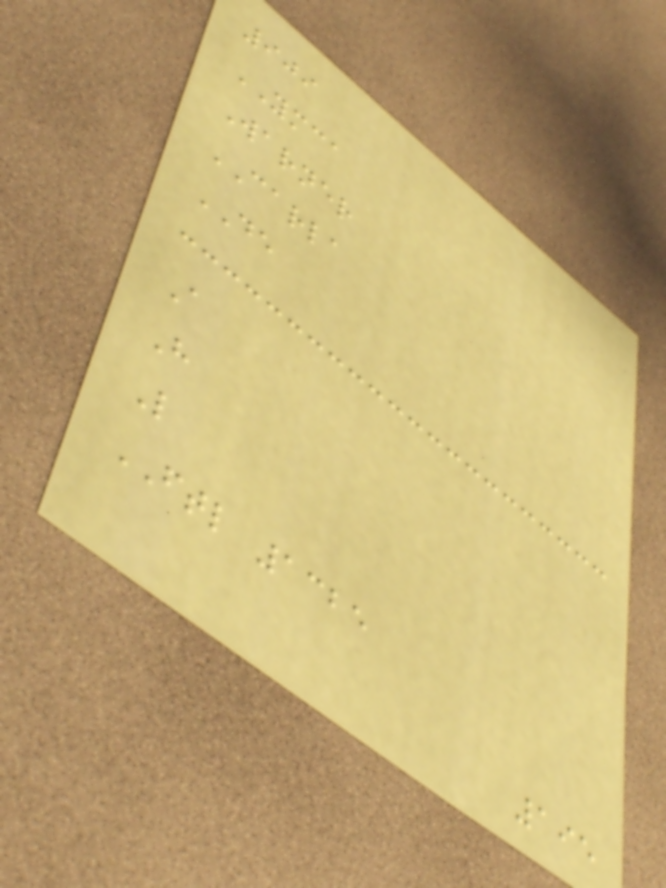909
YMCA
Warner
CARLA
DE
A
H
L
FTL 1325
195
